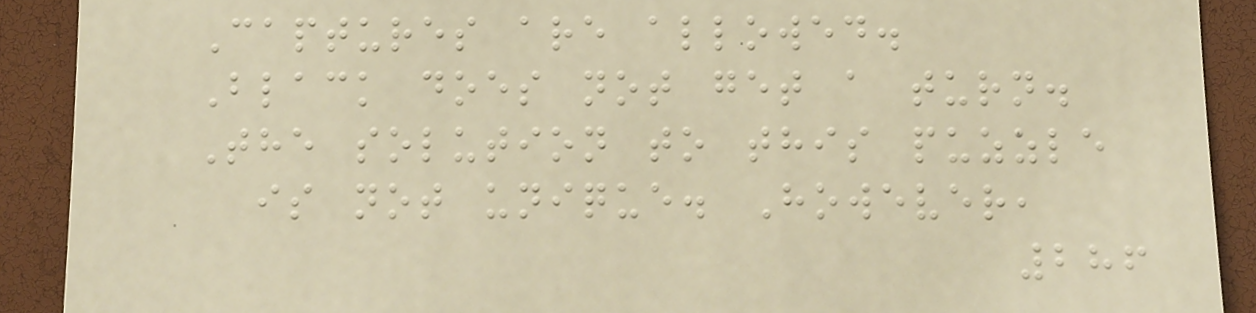Captures are allowed.
Black does not get a turn.
The solution to this puzzle
is not unique. However,
286
